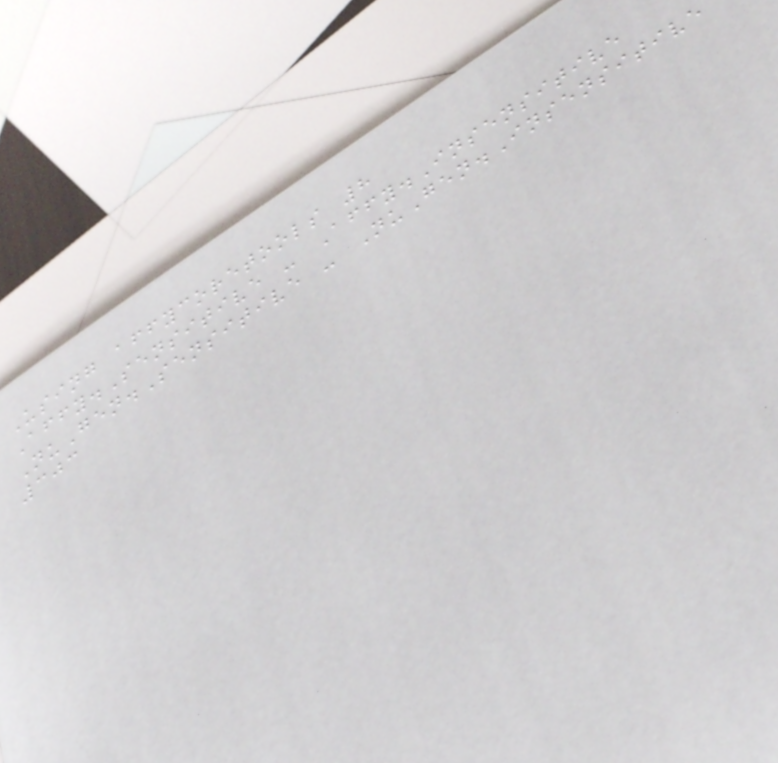Using affycoretools 8
Affy.Sensitive - Affy.Insensitive
NuGen.Sensitive - NuGen.Insensitive
303
